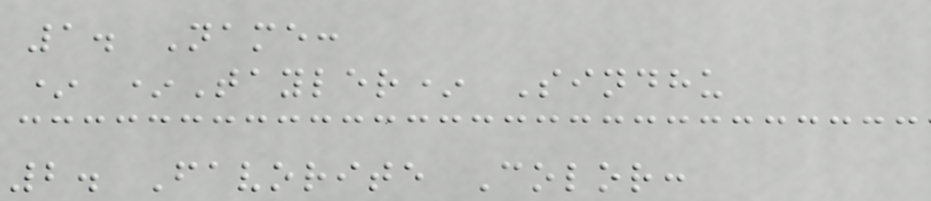1. Name:
* *Tayler* Sindhu
2. Favorite Color:
